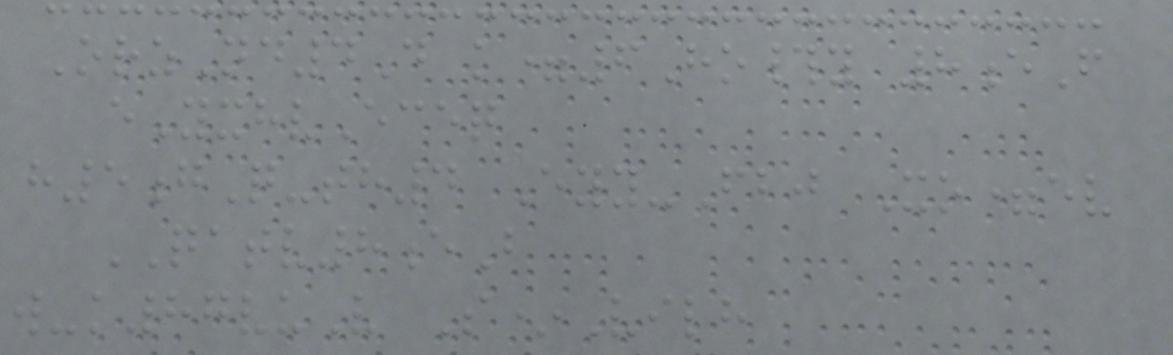OrzNd4D k=6Ho#y 8eF
eYxhvEceq
h5gQ-th4 Eyy-Fbj Xo=ev
QATV8eB
w-k87vuV S*Vilh
